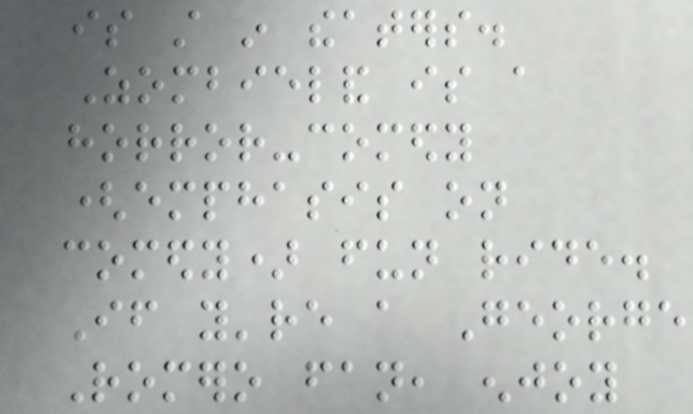is still in theaters.
Zombieland is a
horror-comedy
(emphasis on
comedy) fun ride.
If you're a George
Romero fan, enjoy
